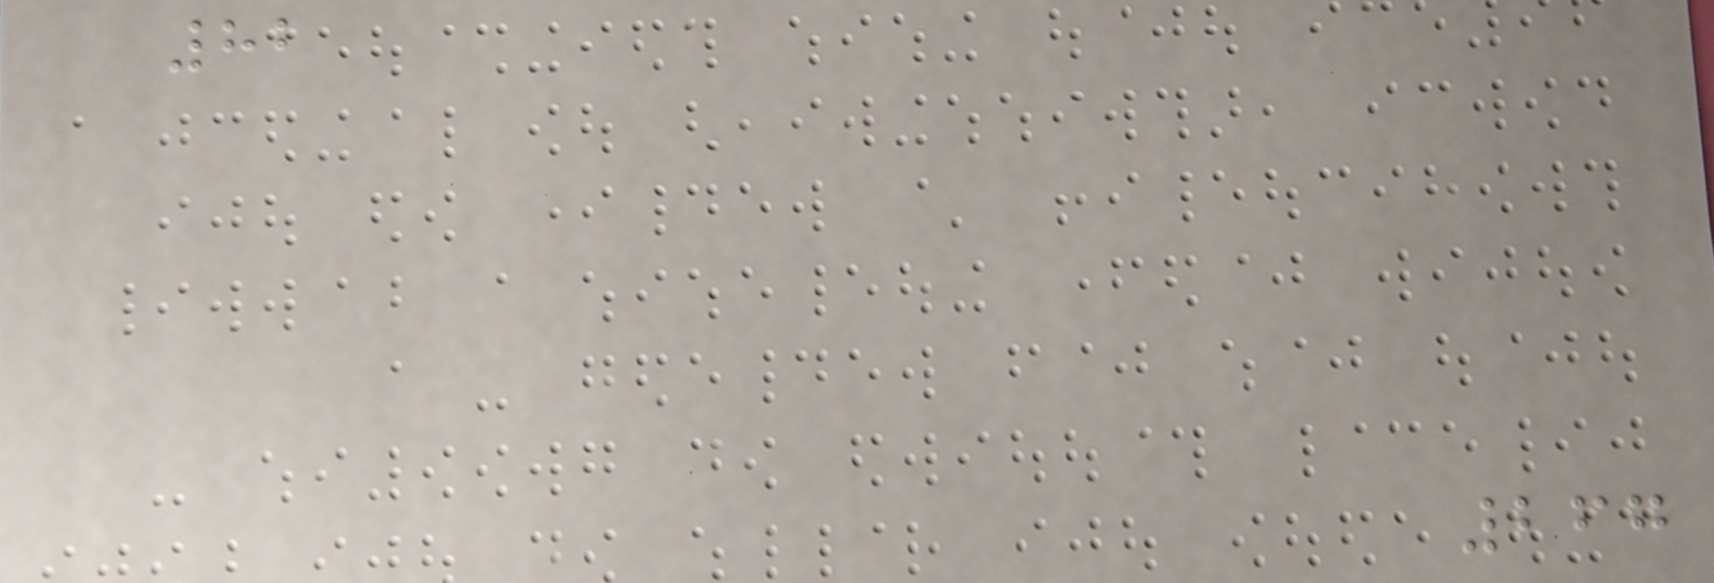82
267
